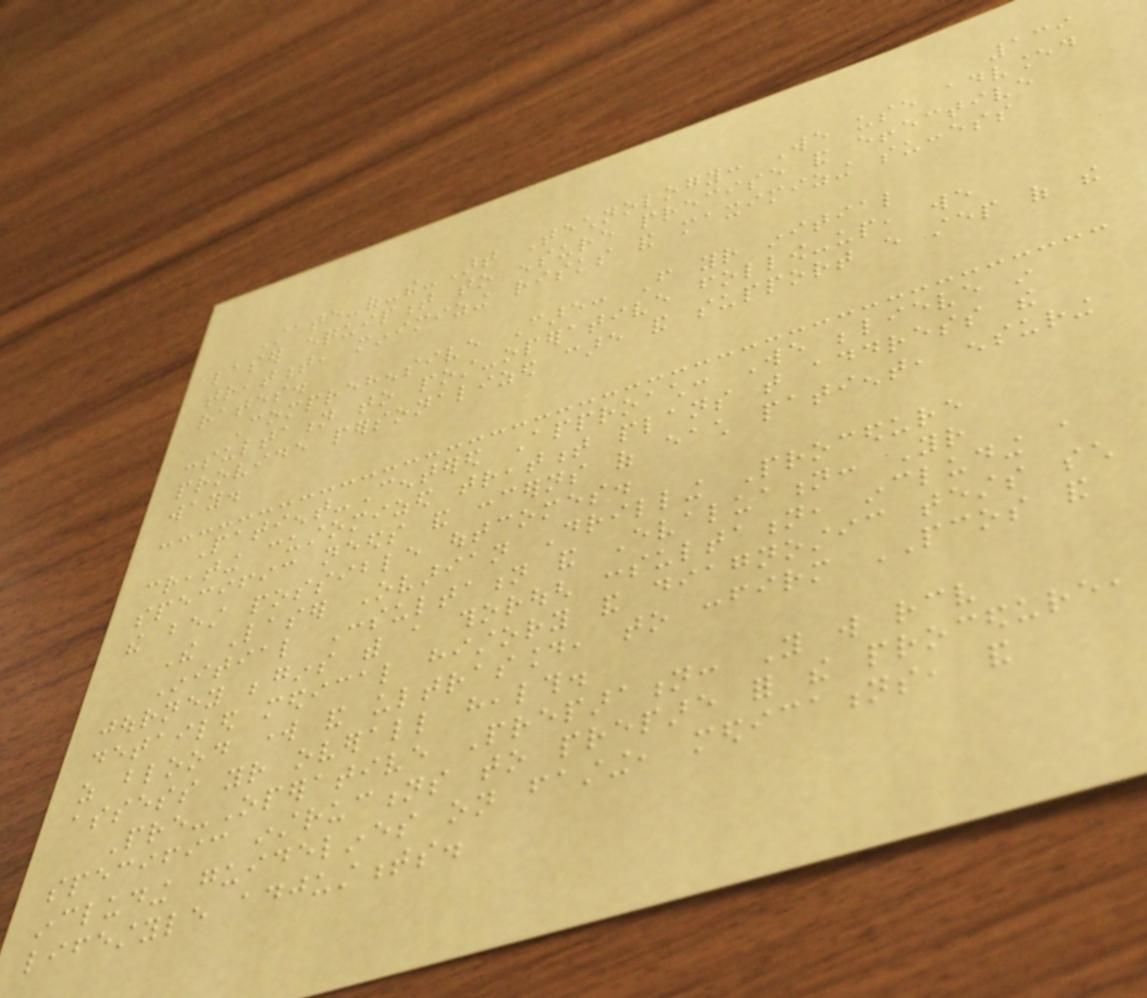139
State-of-the-Art Technology: We use advanced
laser equipment to ensure precise and effective
treatment, minimizing risks and maximizing success
rates.
Comprehensive Care: From your initial
consultation to post-operative follow-up, we
provide personalized care and support every step of the
way.
Patient-Centered Approach: We believe in
creating customized treatment plans that address the
specific needs and concerns of each patient, ensuring
the best possible outcomes.
The Laser Ovarian Drilling Procedure
Initial Consultation and Evaluation: Your
journey begins with a thorough consultation, including a
detailed medical history and diagnostic tests such
as blood work and ultrasound, to confirm PCOS and
assess your overall health.
Pre-Operative Preparation: You will receive
specific instructions to prepare for the procedure,
including guidelines on fasting, medications, and
lifestyle adjustments.
